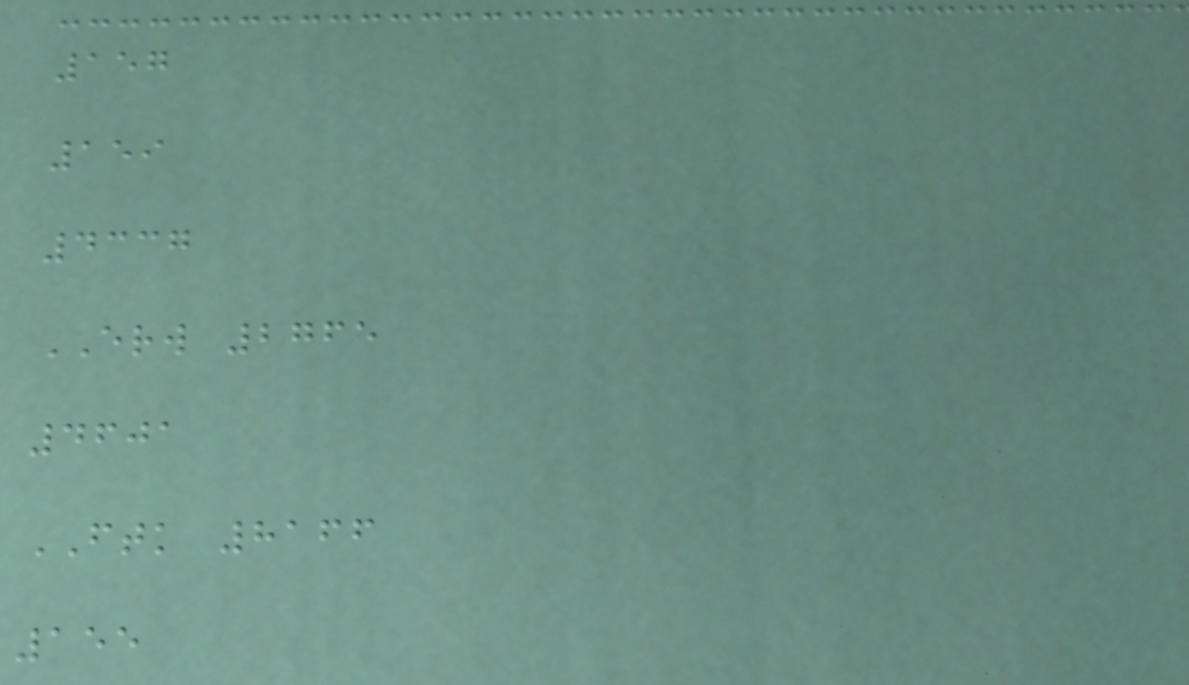157
159
4337
ERW 2765
4601
FTK 8166
155
